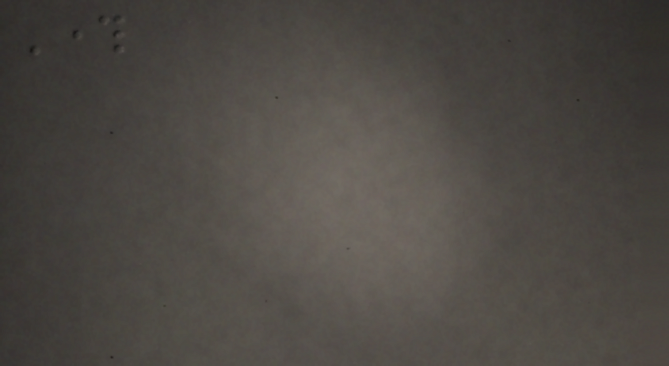Through
